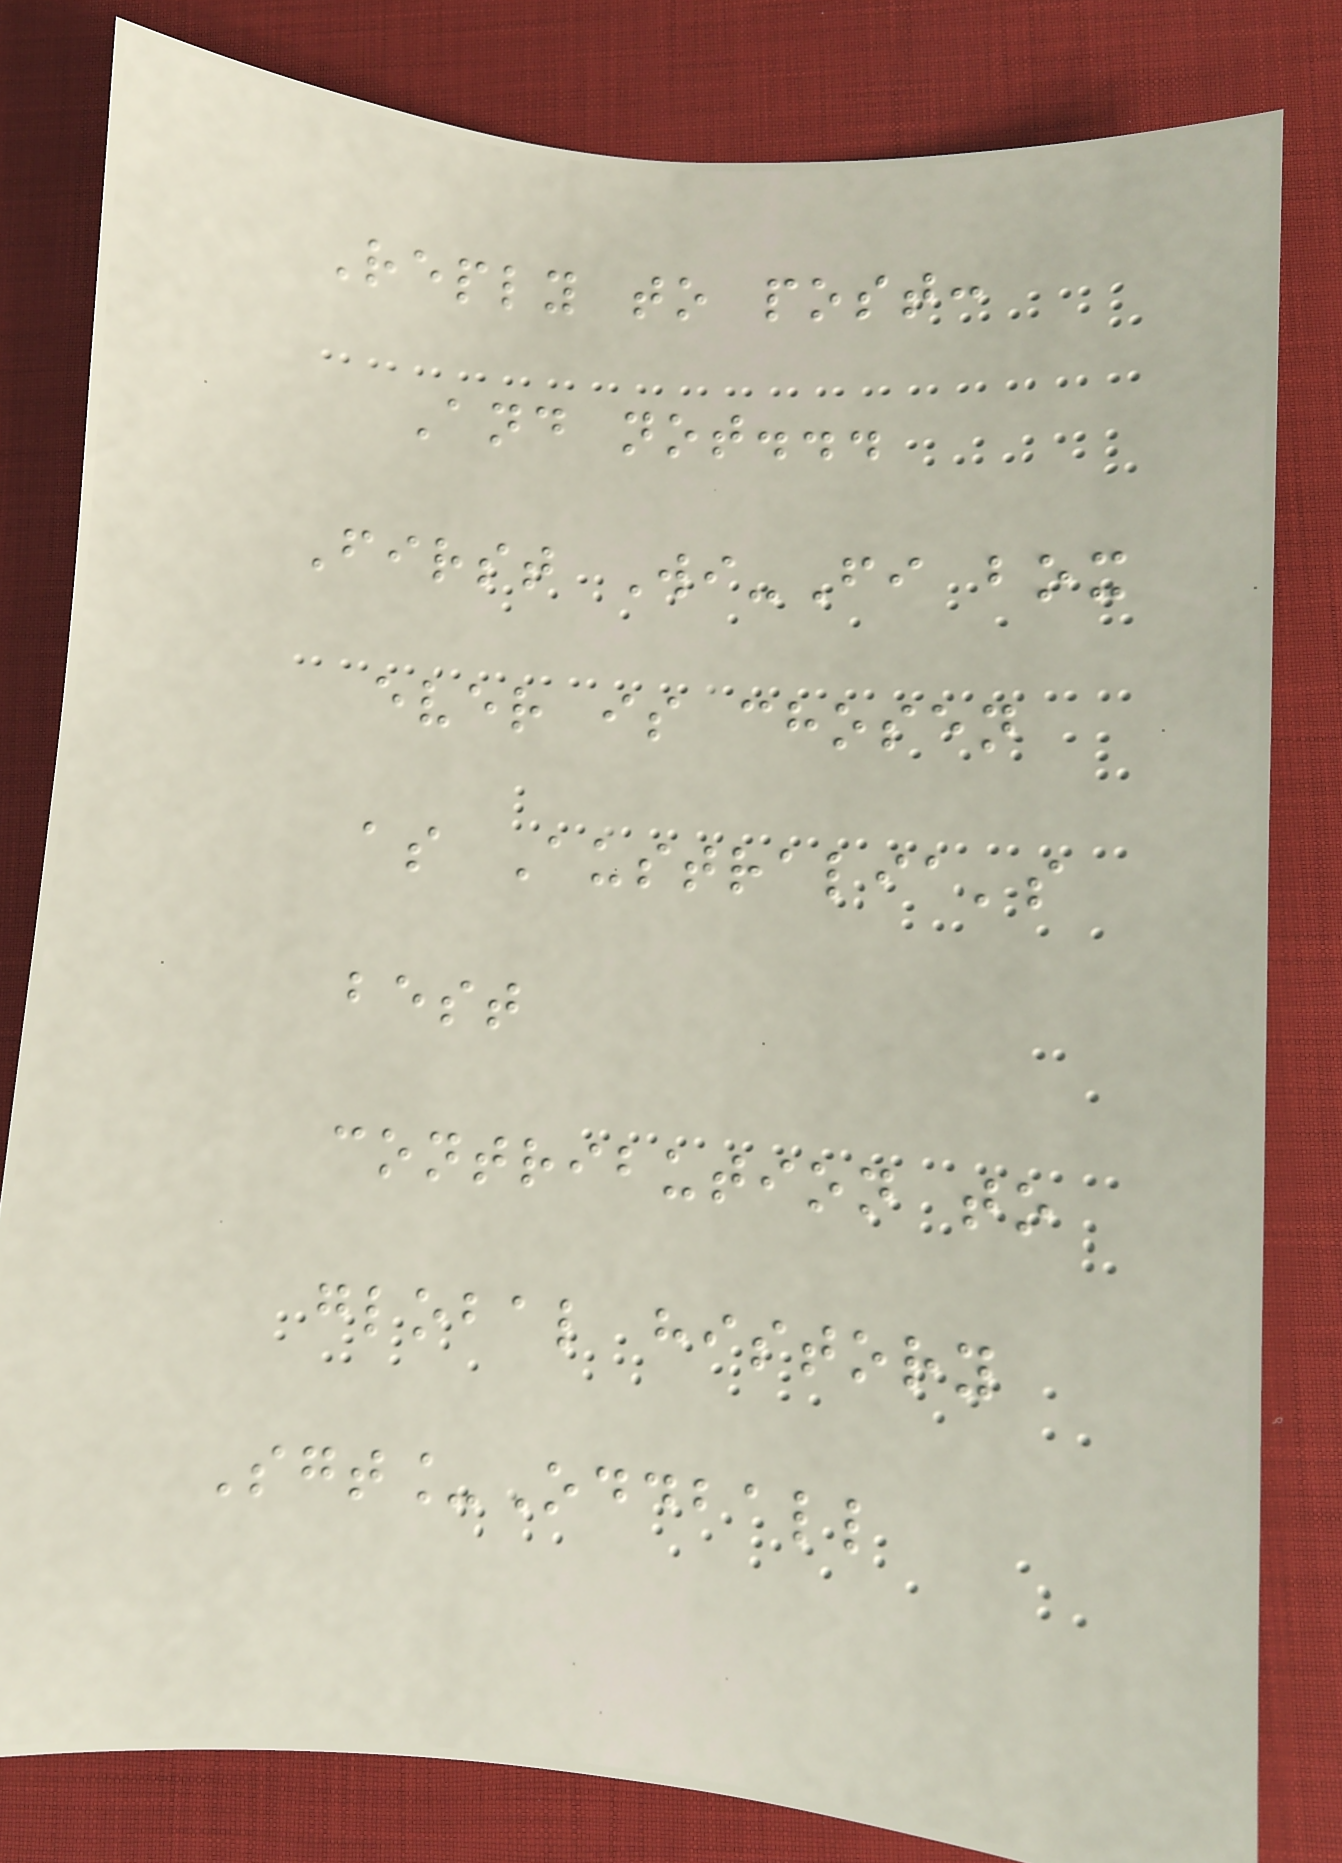Reply to post:
And not...
First Wi-Fi box
ever is chosen
as Australia's
best
contribution to
global history
Sgt_Oddball
